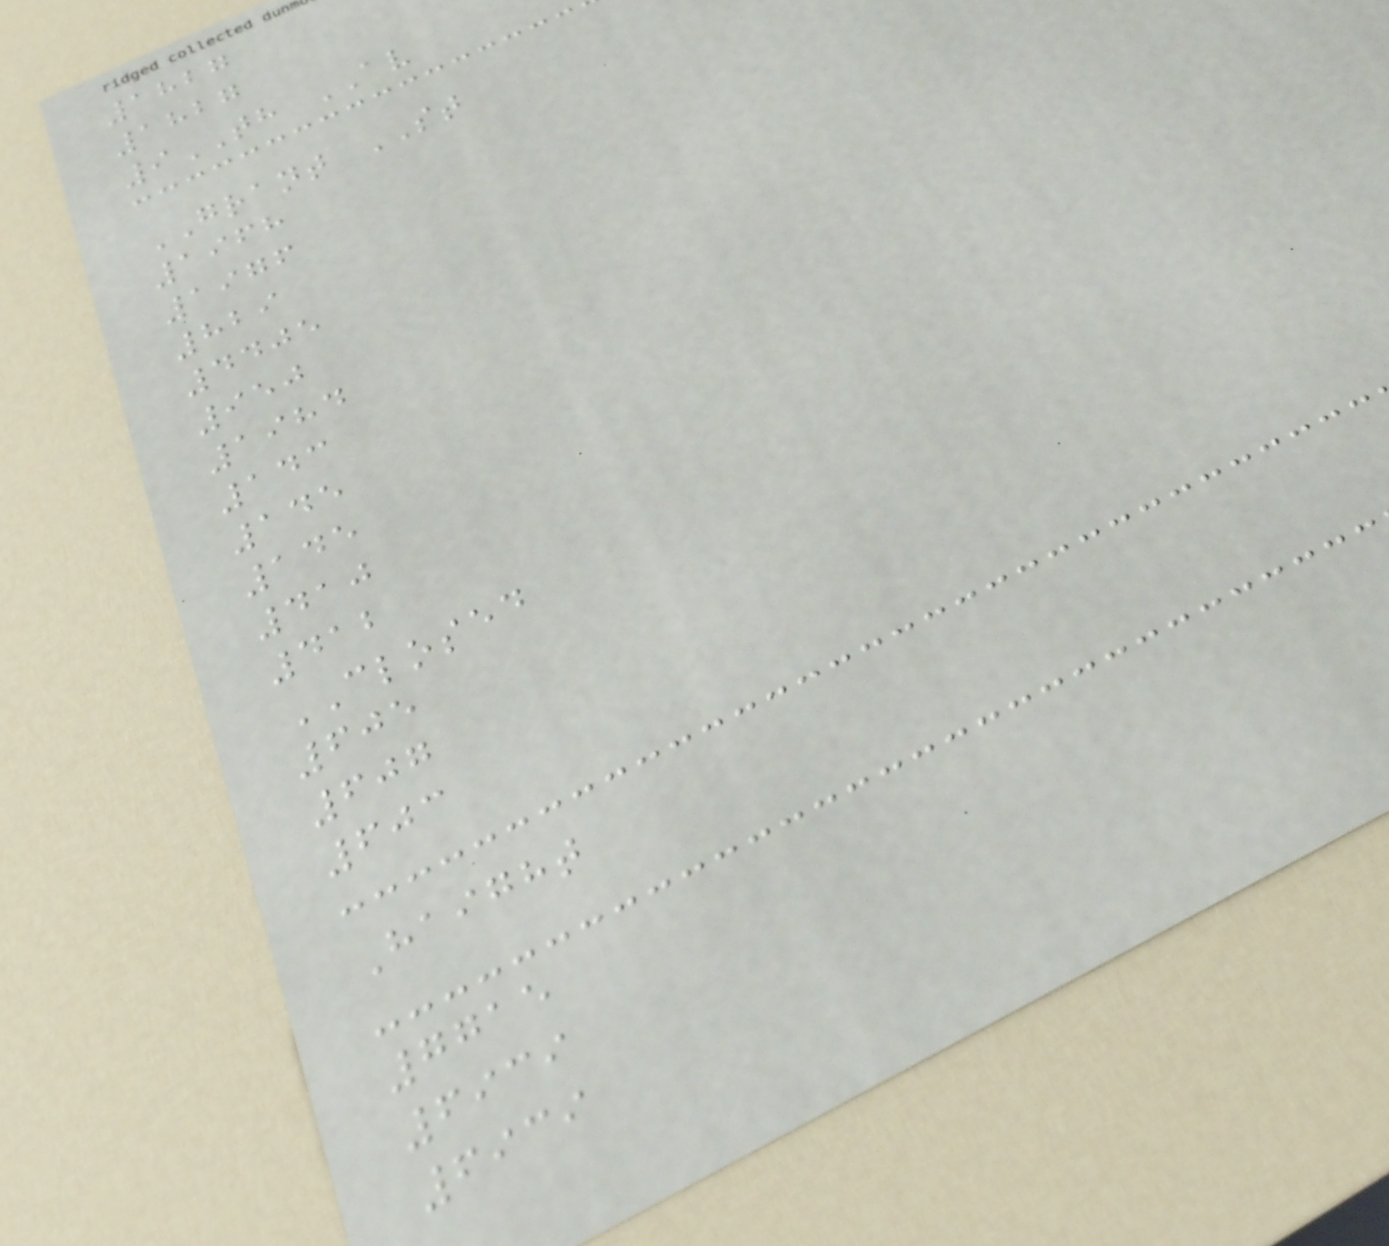1827
1827
9TH AV
GRANT ST
1968
1976
829
4405
950
1984
143
145
145
410
412
CLOSED
605
607
603
Haight
7715
6939
6939
